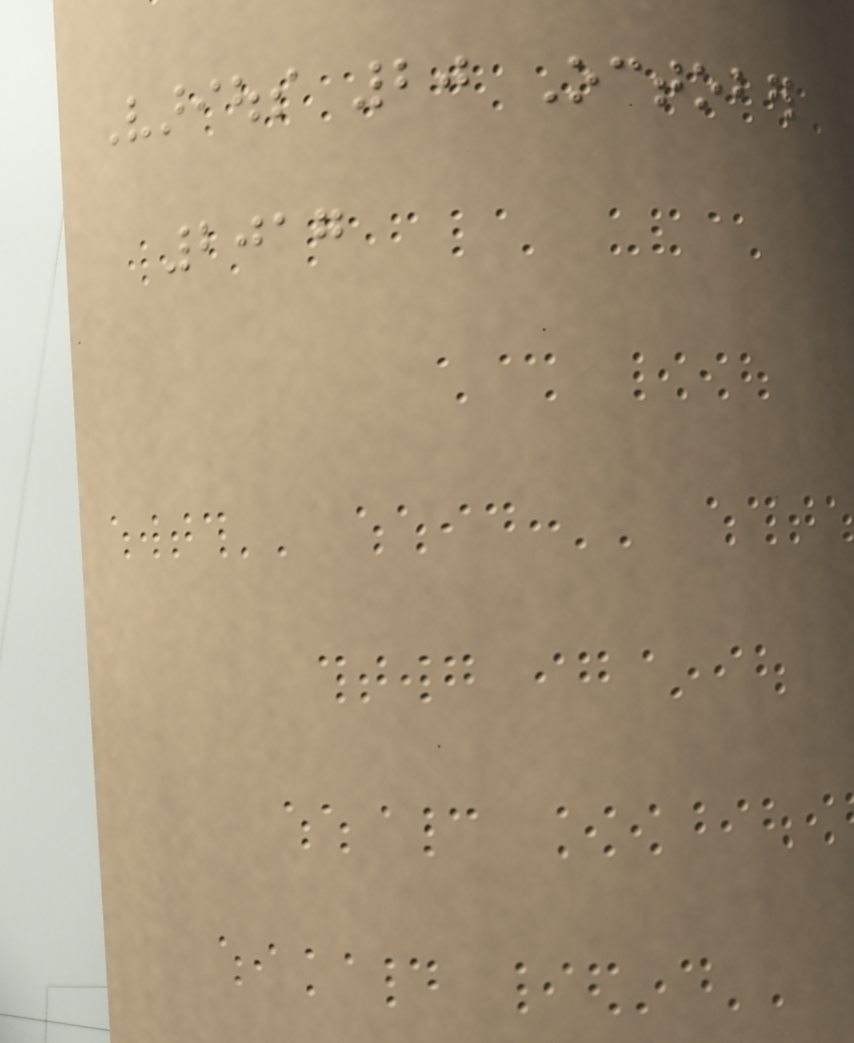Various 20 October
2017
